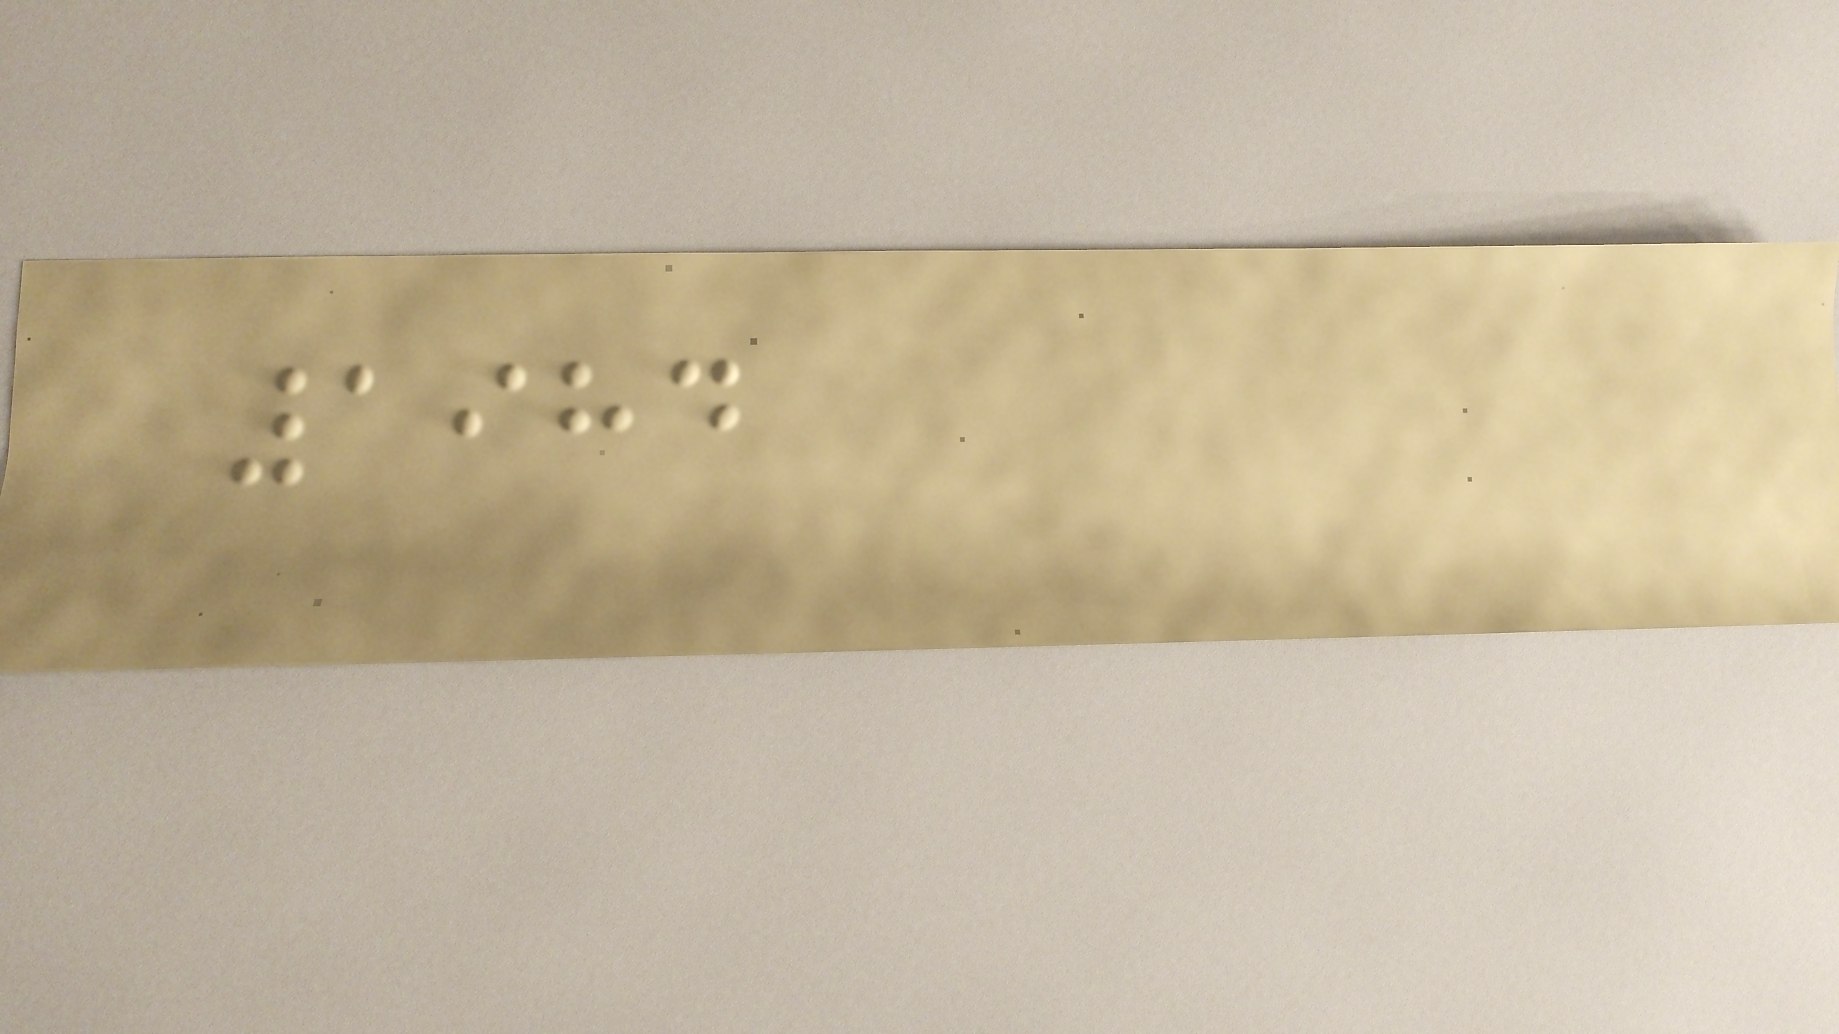1984
